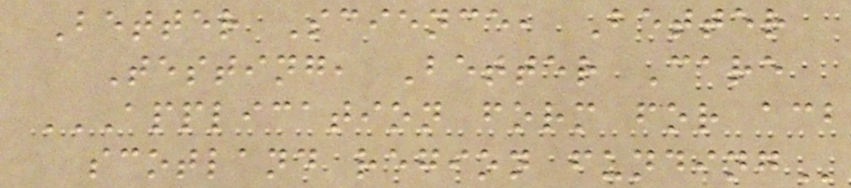Better Science, Better
Testing, Better Care
APPLICATION FORM FOR ACB
SCOTLAND REGION FUNDING
